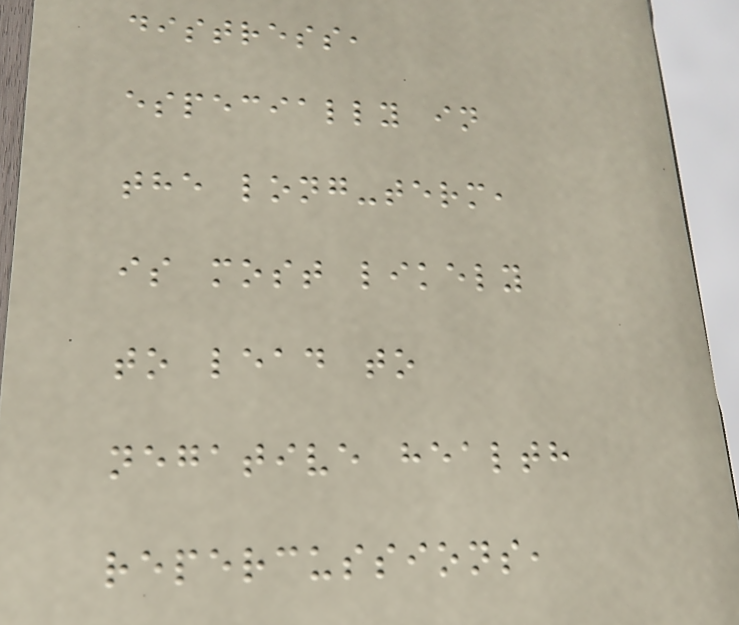distress,
especially in
the long-term,
is most likely
to lead to
negative health
repercussions,
